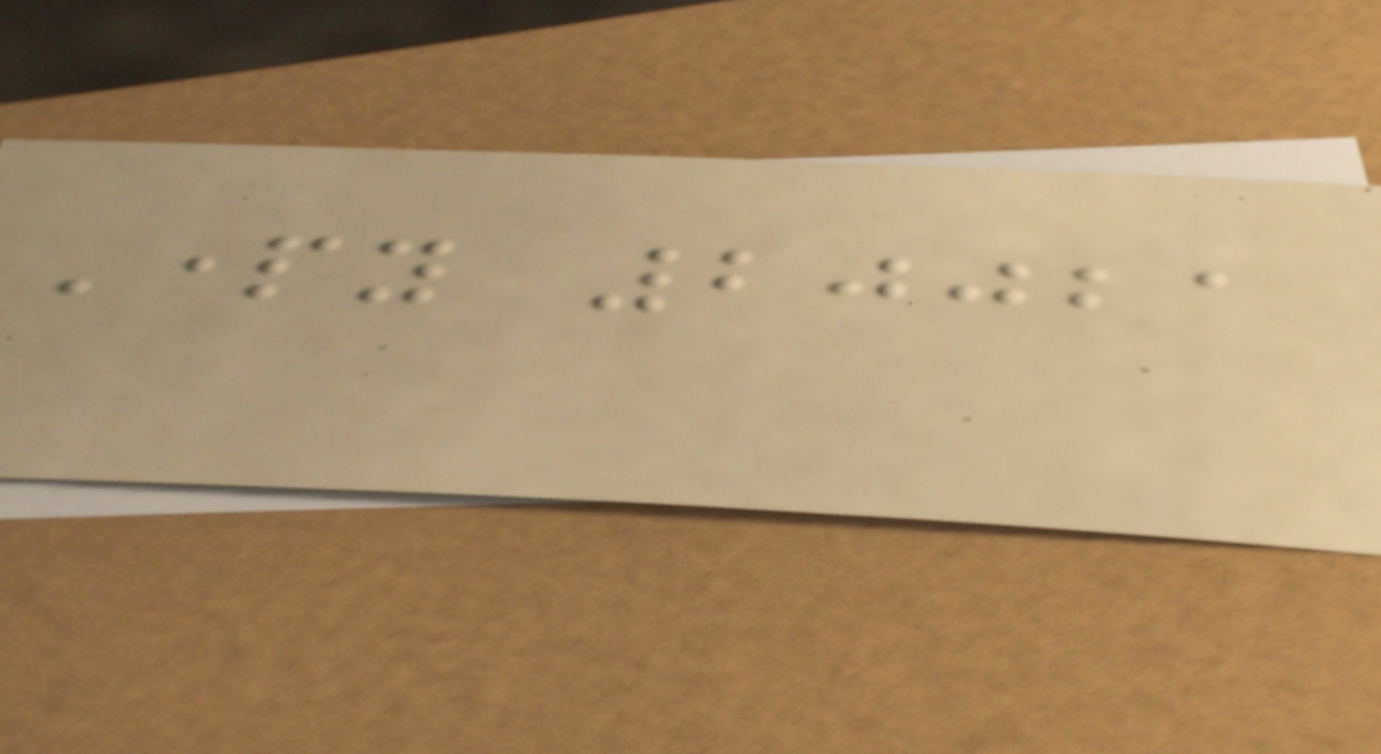Party 20021
